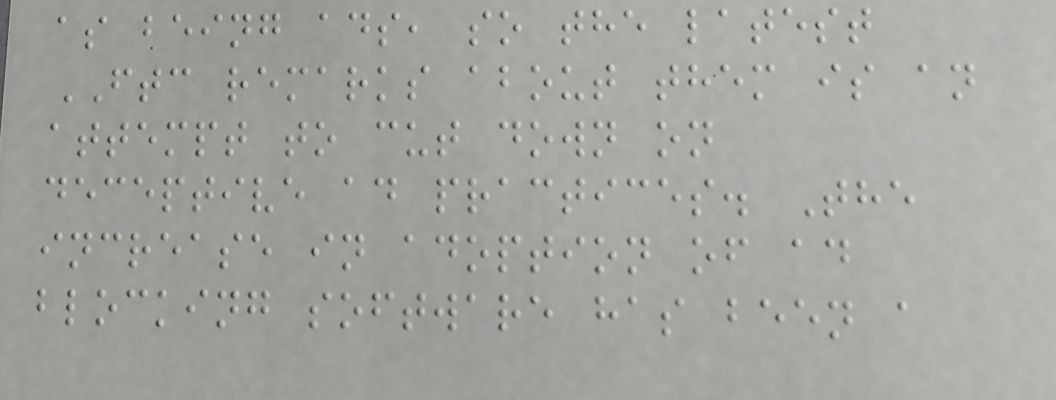as being ads, so the latest
FTC remarks about them is an
attempt to cut down on
deceptive ad practices. The
increase in adoption of ad
blocking software has been a
